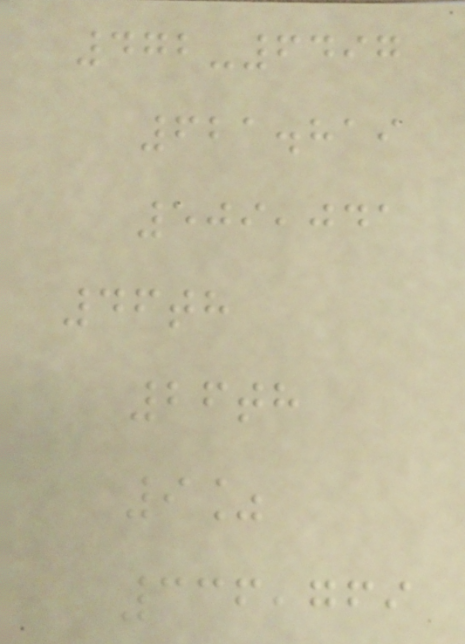472-6497
621.819
509,041
46th
26th
9%
336,769
